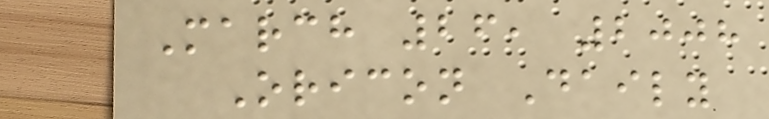March 26, 2008
Oricon Daily
